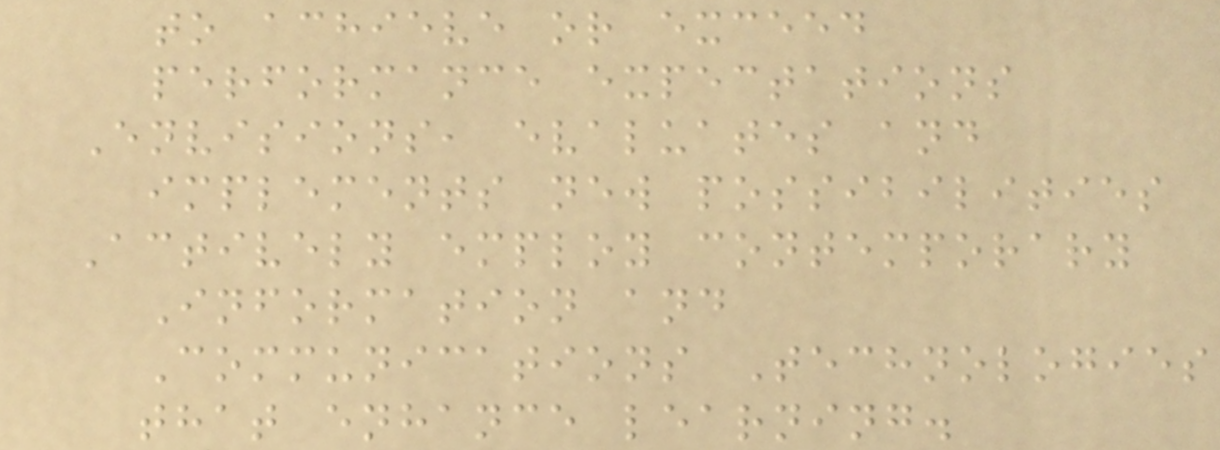to achieve or exceed
performance expectations
Envisions, evaluates and
implements new possibilities
Actively employ contemporary
Information and
Communications Technologies
that enhance learning.
